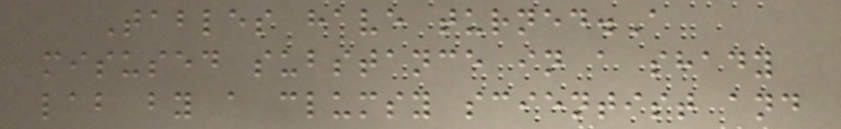Tables have turned.A
misused substance in a shady
lab by a clumsy scientist and
